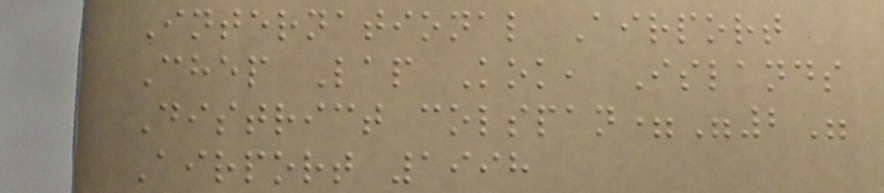International Airport
Chep Lap Kok, Islands
District colspan="2"
Airport 1998
